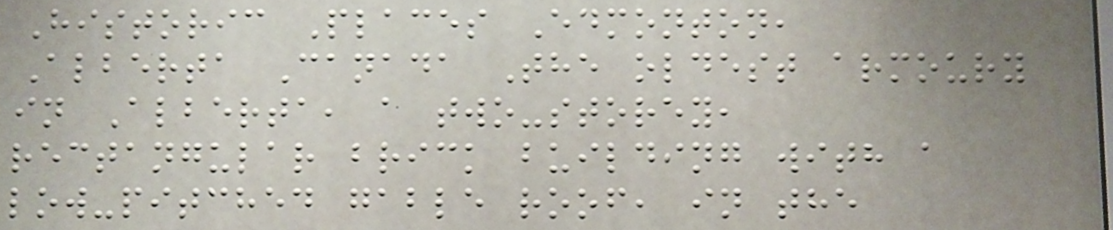Historic Places Edmonton,
Alberta Canada The oldest armoury
in Alberta, a two-storey,
rectangular brick building with a
low-pitched gable roof, in the
